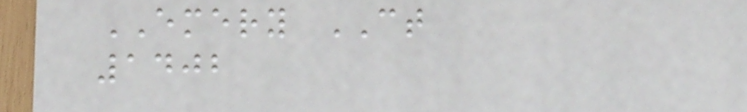EMERY CT
1402
